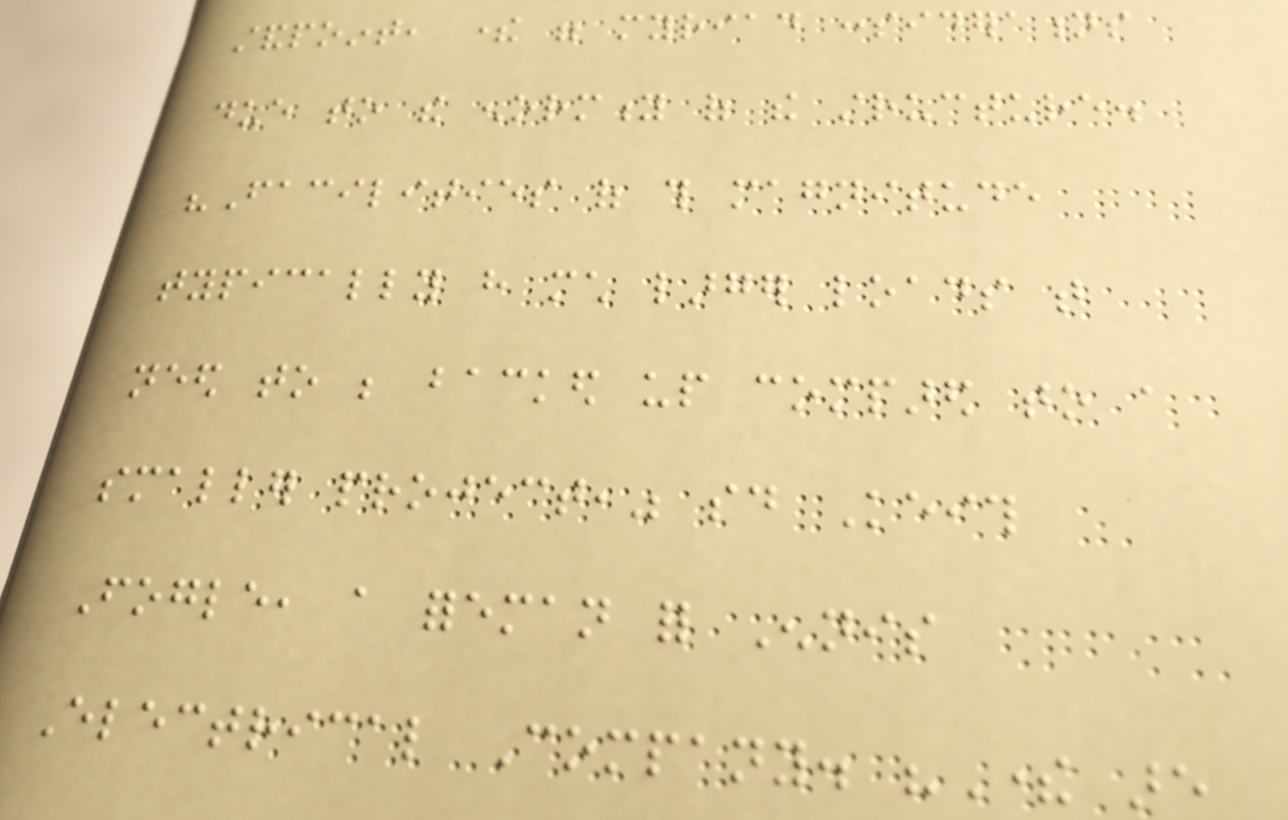standpoint, there were myriad considerations
due to the enormity of the structure.
"Facilities of this magnitude
typically have much larger loads that
need to be backed up compared to a
smaller project," said Keith
Fogle, a foreman for Ennis
Electrical Company. "There are
